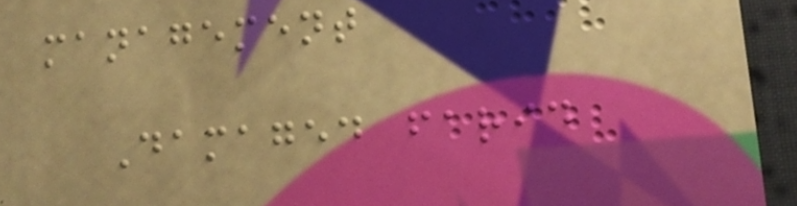management
Damaged farid
